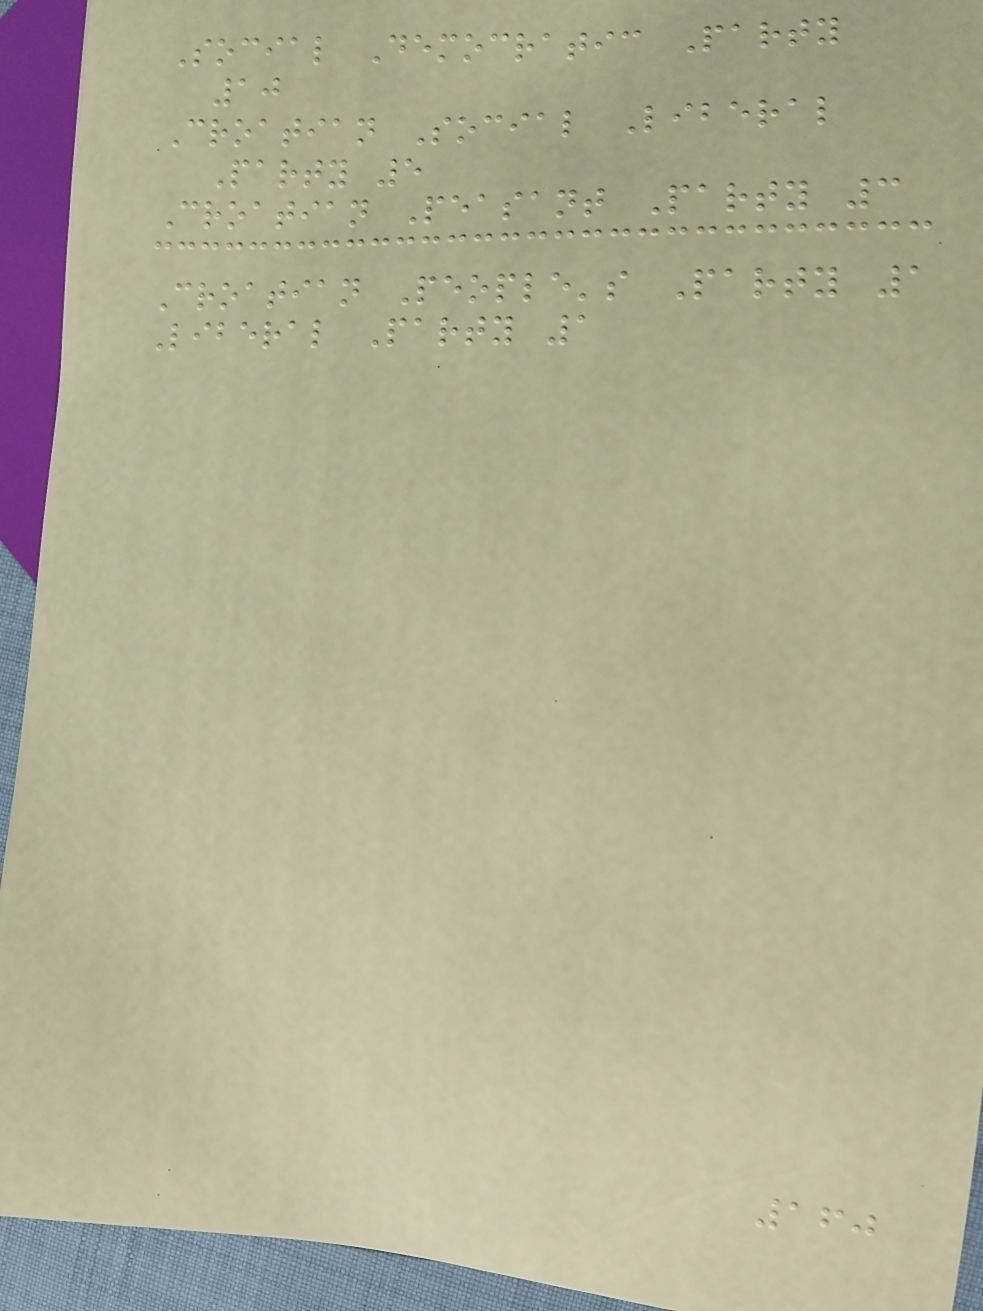Social Democratic Party
10
Croatian Social Liberal
Party 5
Croatian Peasant Party 3
Croatian People's Party 1
Liberal Party 1
160
